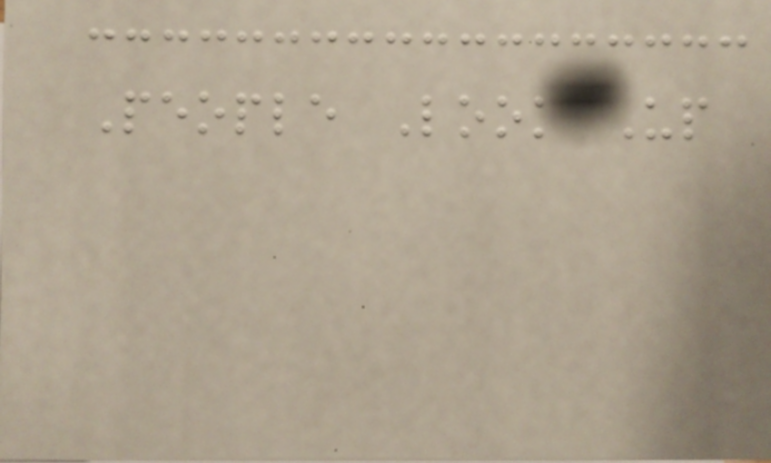People Look Up
